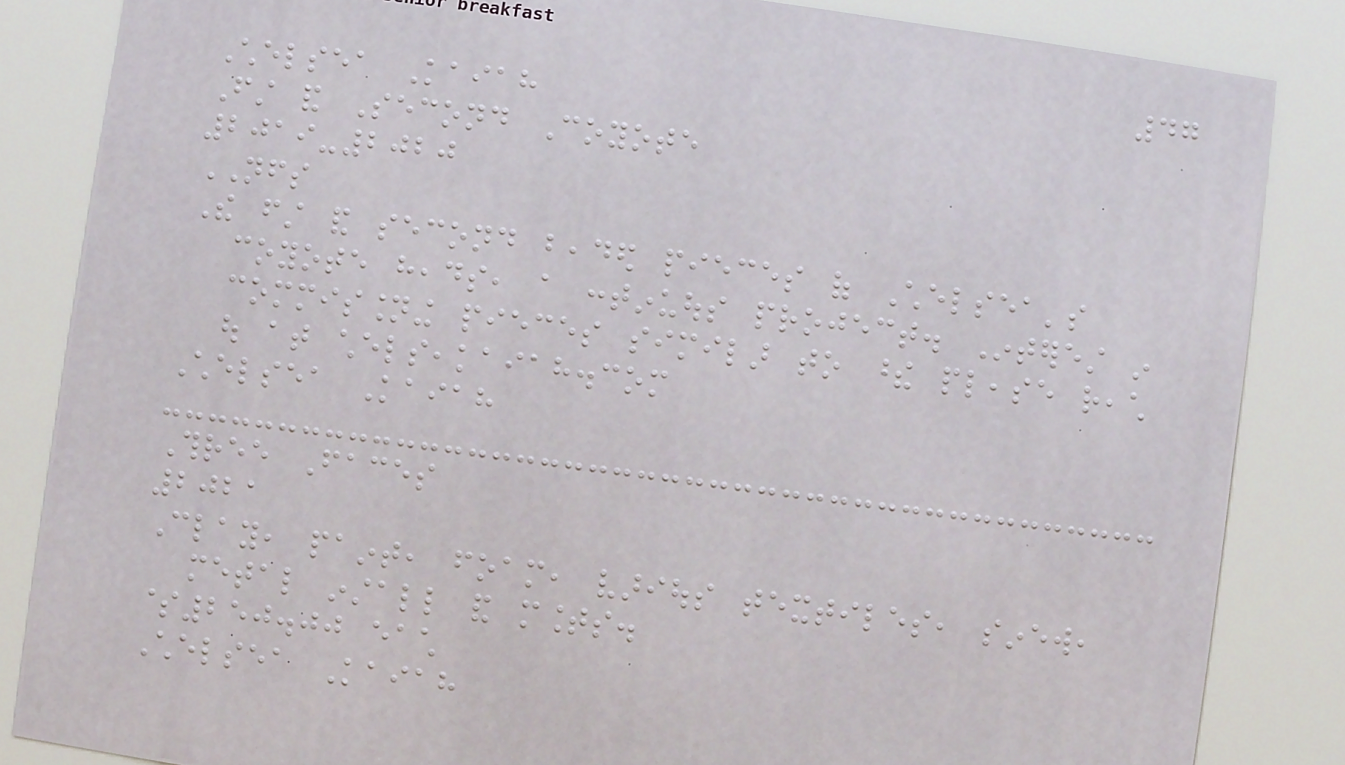47
Chelsea Kaiah
First and Second Coyote
2019-2020
NFS
The first and second beaded pieces of Chelsea's
coyote heads, a continuous project. Interest in
commissioning pieces similar to these please reach
out at chelseakaiah.com
Chelsea Kaiah
Three Faces
2021
Clay, paint, foam, various textiles, sinew,
metal install and mounts.
$250.00 each
Chelsea Kaiah
